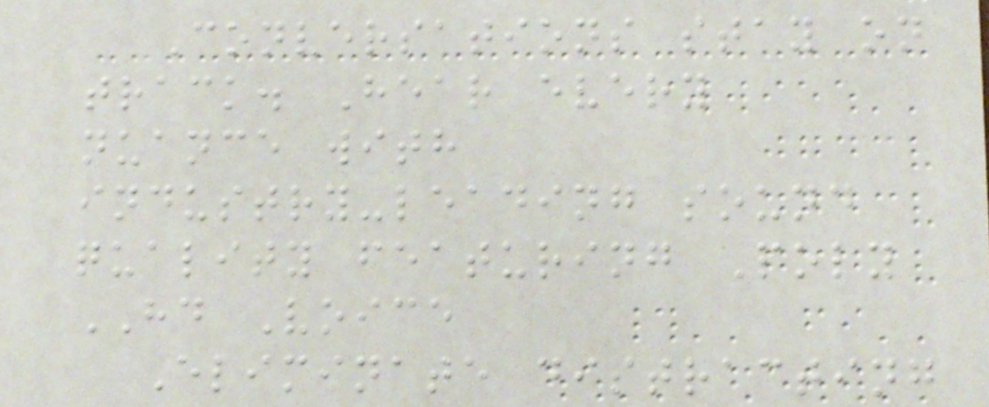Conversations stay on
track. Hear every
nuance with
industry-leading sound
quality featuring Poly
HD Voice
Eliminate distracting
